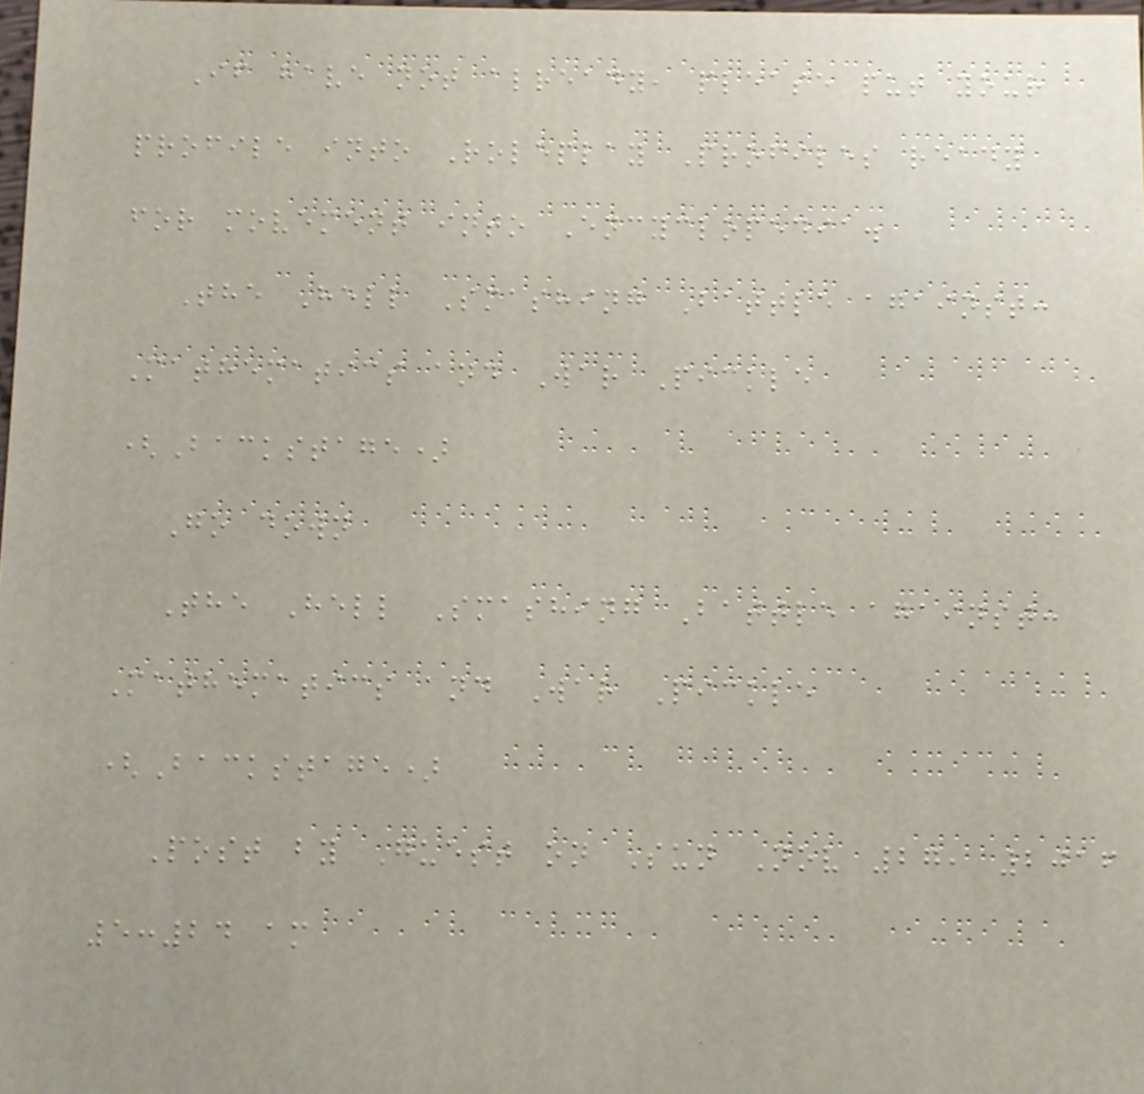If have not already, please put your
profile into Roleplay Profiles ready
for movement into Encyclopedia.
The Hell Smashing Battle against:
Mathematics and War Pickle
(Backstage)
Go down
The Hell Smashing Battle against:
Mathematics and War Pickle
(Backstage)
Post by Guest on Sun Nov 27, 2016
5:24 am
